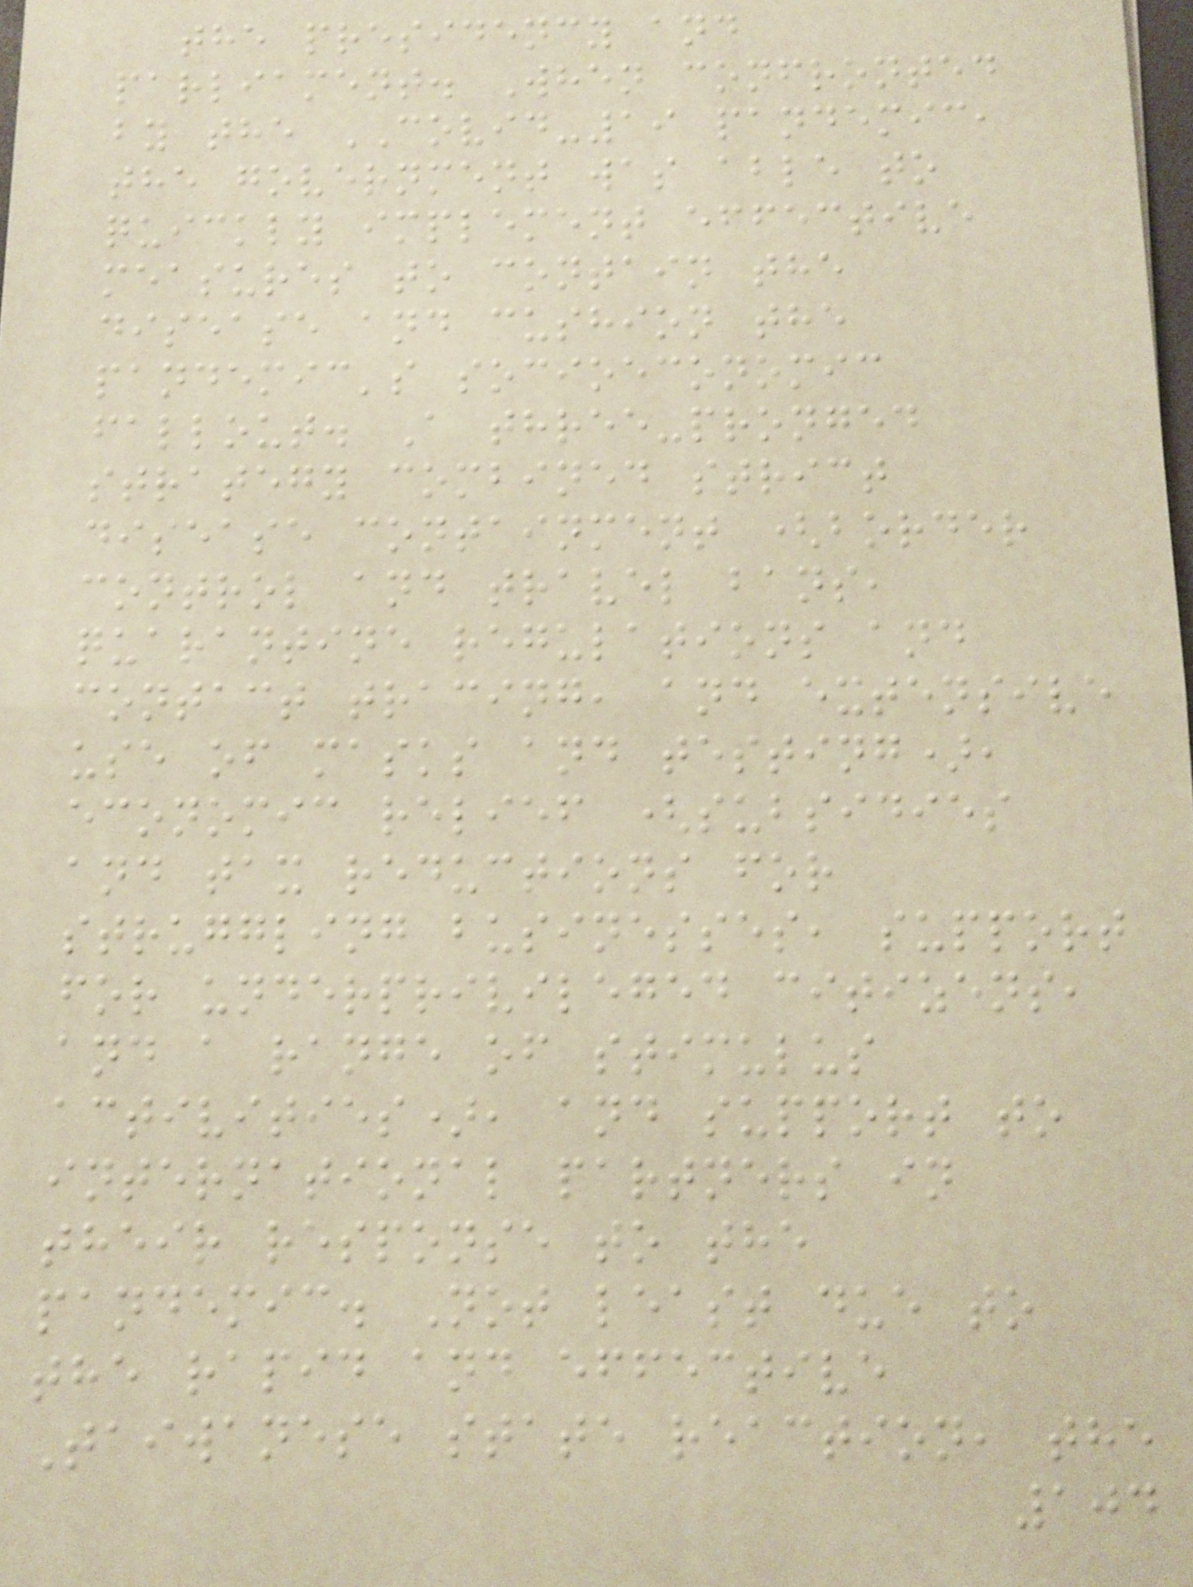the presidency and
parliament. When confronted
by the COVID-19 pandemic,
the government was able to
quickly implement effective
measures to contain the
disease and cushion the
pandemic's socioeconomic
fallout. A three-pronged
strategy combined strict
disease containment (border
control and travel bans,
quarantine regulations and
contact tracing, and extensive
use of masks and testing),
economic relief (subsidies
and tax reductions for
struggling businesses, support
for underprivileged citizens,
and a range of stimulus
activities), and support to
international partners in
their response to the
pandemic. Not least due to
the rapid and effective
Taiwanese state reaction, the
104
